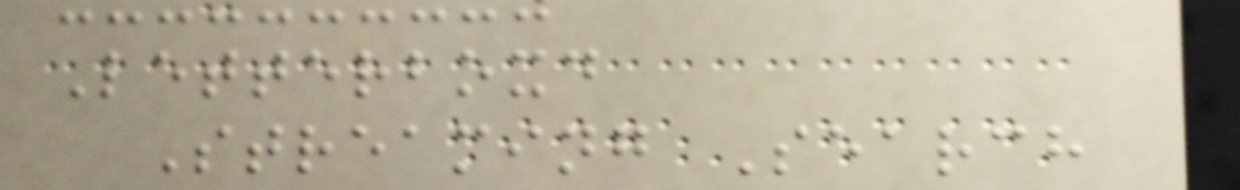Letterboxd
Streaming Search
